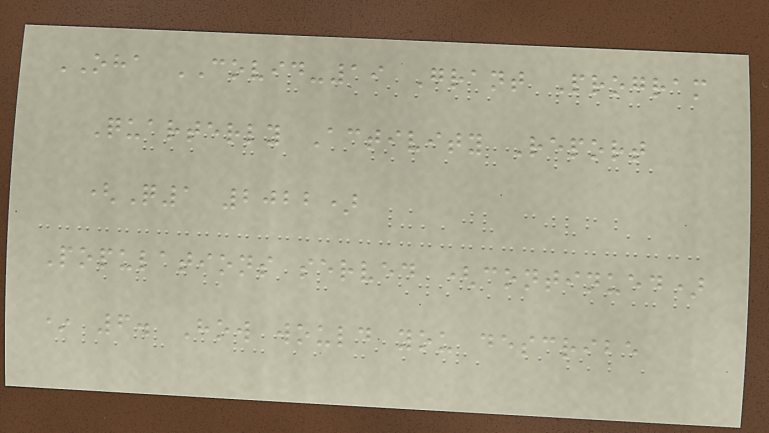OHA COVID-19 Grant Program
Quarterly Activity Report
(Q1 2022)
Populations served (continued)
* 6. How would you describe
